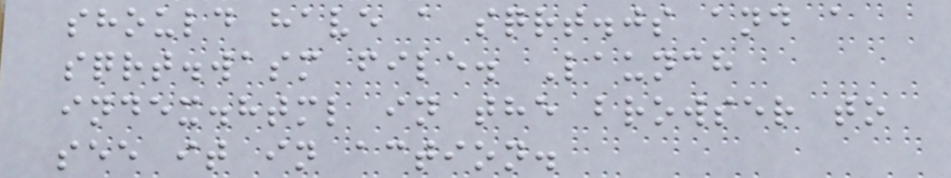should have a sqrt.js and a
sqrt.wasm file. Launch
index.html in the browser to
see it in action.
